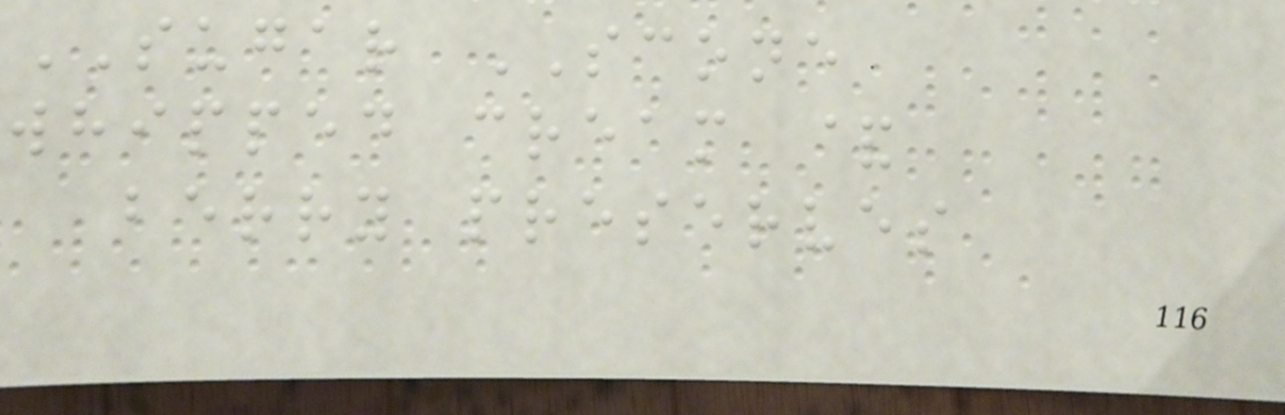SUGAR SCONE
whipped cream &
berry preserves
